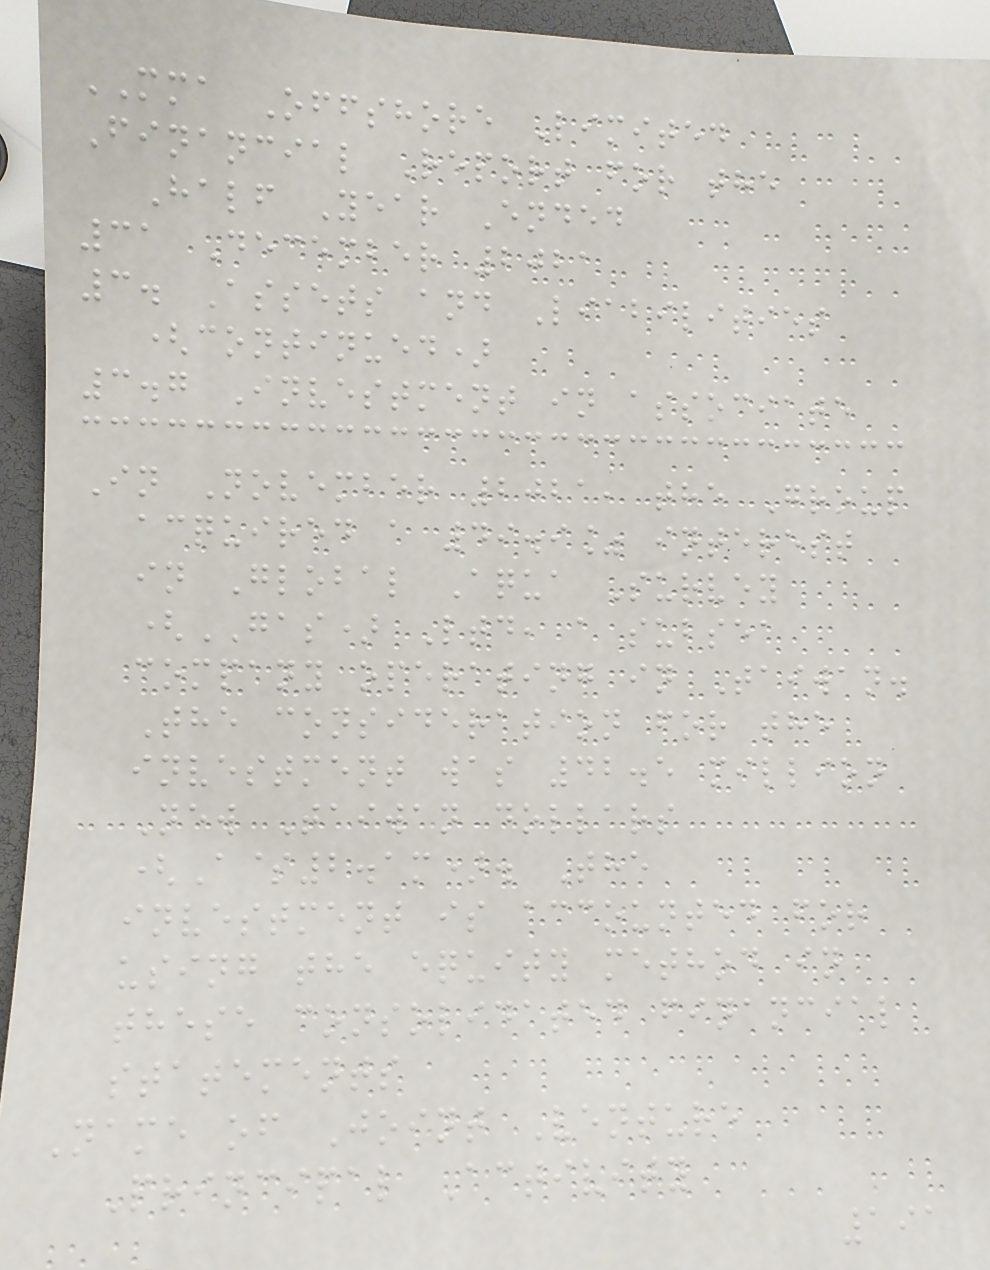MMA Offshore Limited
Financial Report for the
Half Year Ended
31 December 2021
3. Assets and Liabilities
(continued)
3.7 Investment in associate
In November 2021, the Group
acquired a 49.9% interest
in Global Aqua Survey
(GAS) Ltd, a subsea
company operating in Taiwan.
The consideration for the
investment was 42.5 million
New Taiwan dollars
(A$2.1m). The
investment is accounted for
using the equity method in
these consolidated financial
statements
Name of Joint Venture
Principal Activity
191
